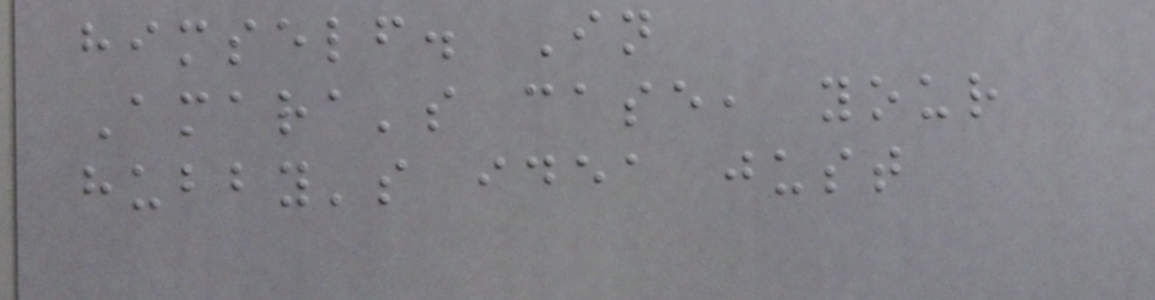himself. In
Amara's case, your
hubby's idea just
